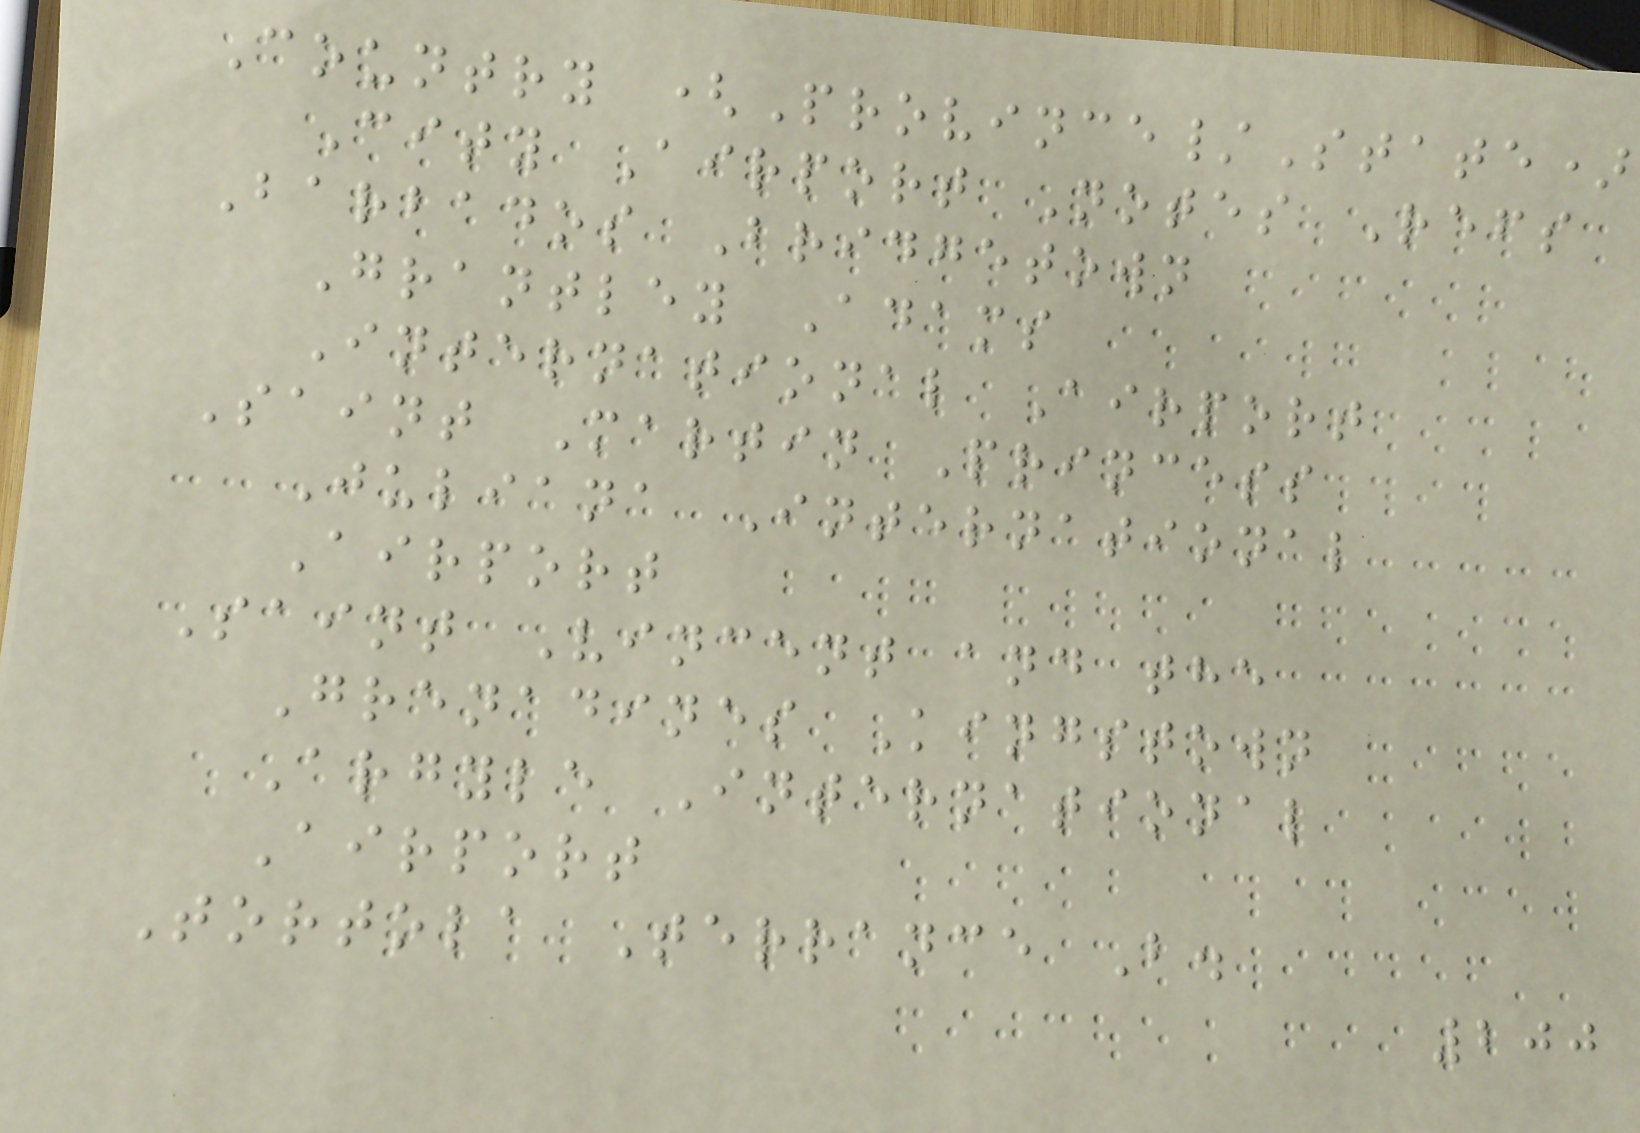Country (Province/State)
City Airport Notes Refs
Barbados Bridgetown
Grantley Adams
International Airport
Saint Martin Princess
Juliana International
Airport
Saint Vincent and the
Grenadines Kingstown
Argyle International
Airport
Tortola Terrance B.
200
